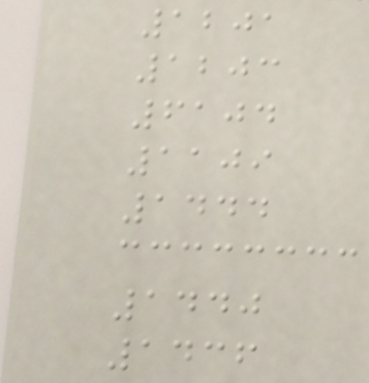1201
1203
6104
1109
1444
1440
1436
